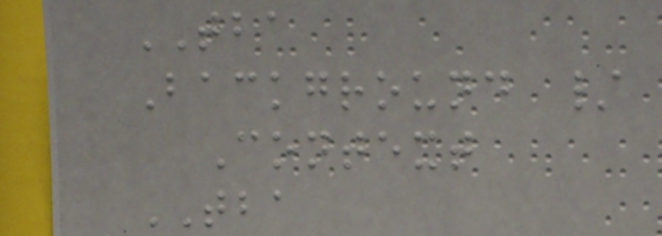TBA
Background /
Context
TBA
